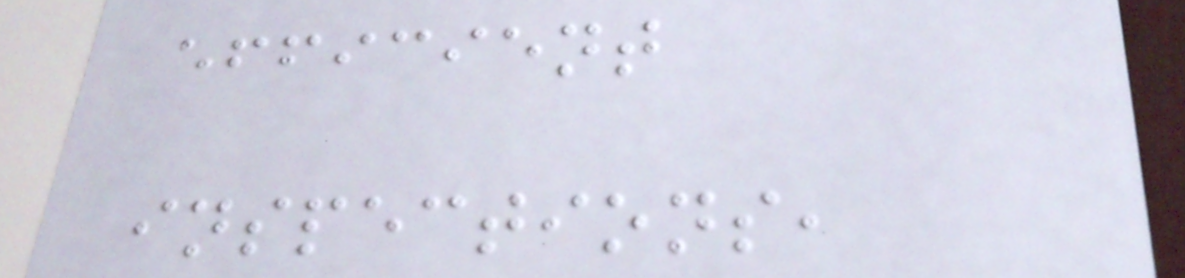efficient
inspections,
